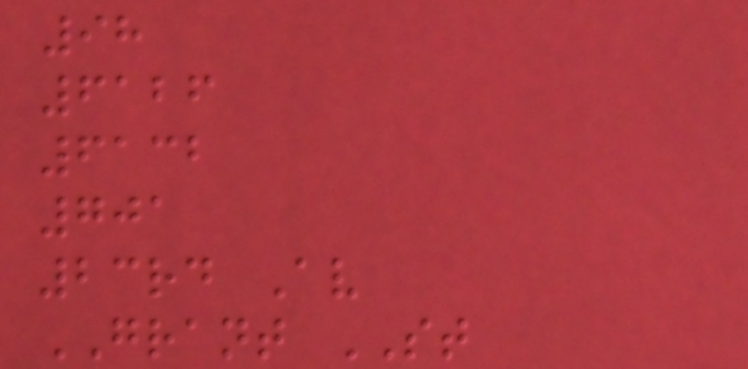98
6126
6132
701
23rd Av
GRANT ST
